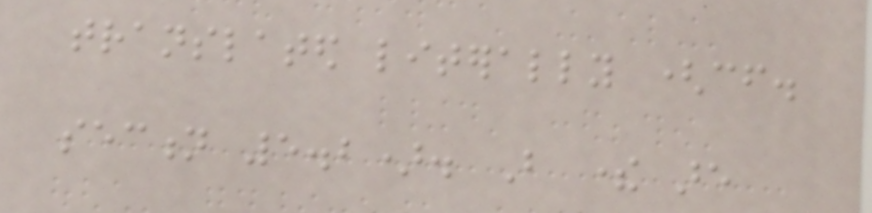translated literally (cf.
section 5.2). But there are
